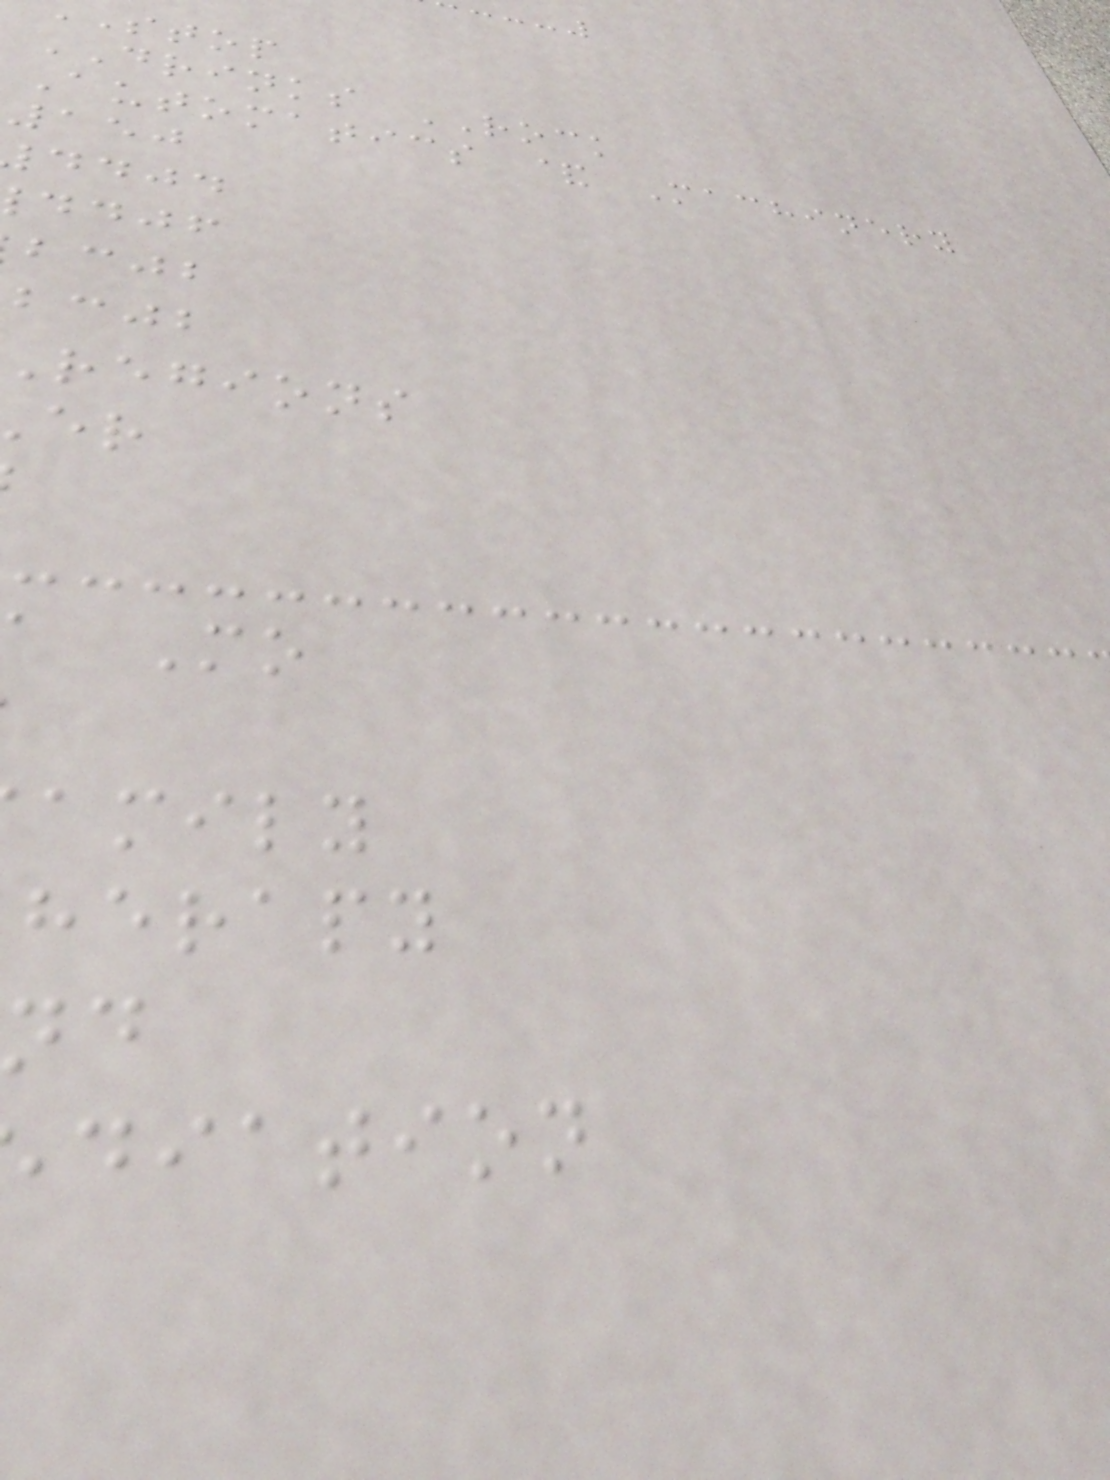stop
DRINKS ROCK
Automatics & Machinery
150
ddjd
ddjf
bcjb
bcjb
regions
amily
herapy
diation
